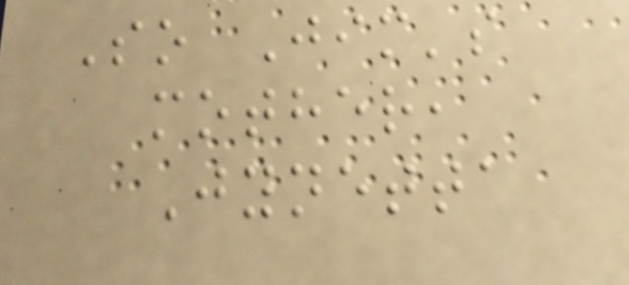So Jim's
mother,
Jynetta
